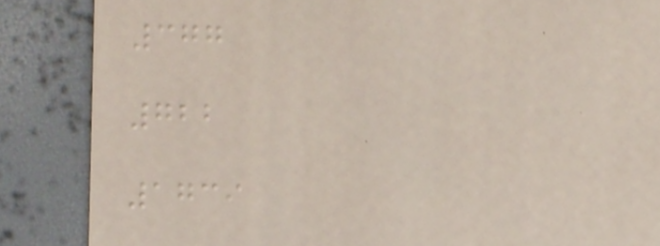377
722
1739
